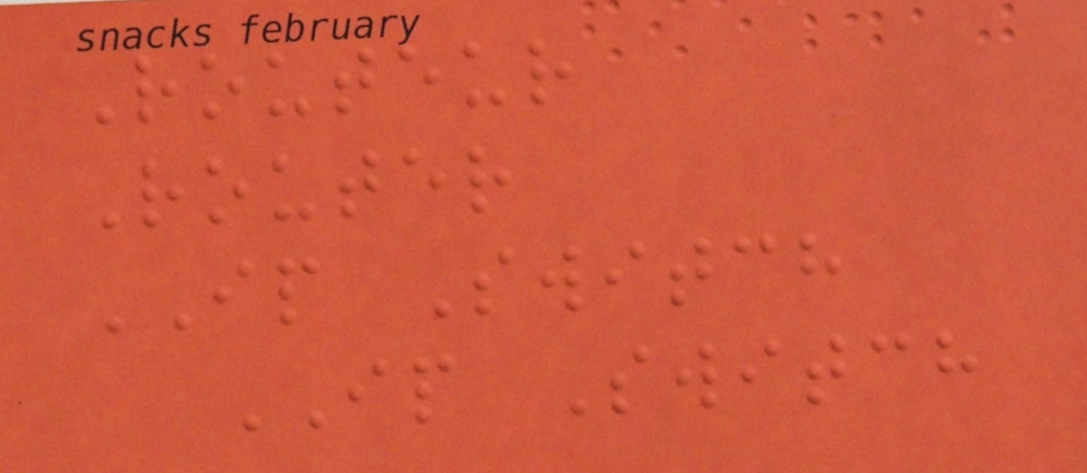Routeur
Router
IP Switch
IP Switch
